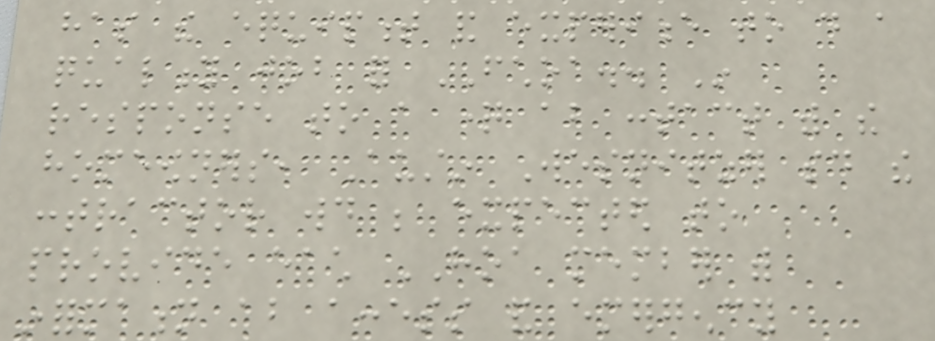has the equipment and experience to do a
quality job for FCHOA.. In
response to a question about contact with the
homeowners, Austin Wesnitzer said the
contractor would be expected to
provide each HOA member with
information about access and emergency
